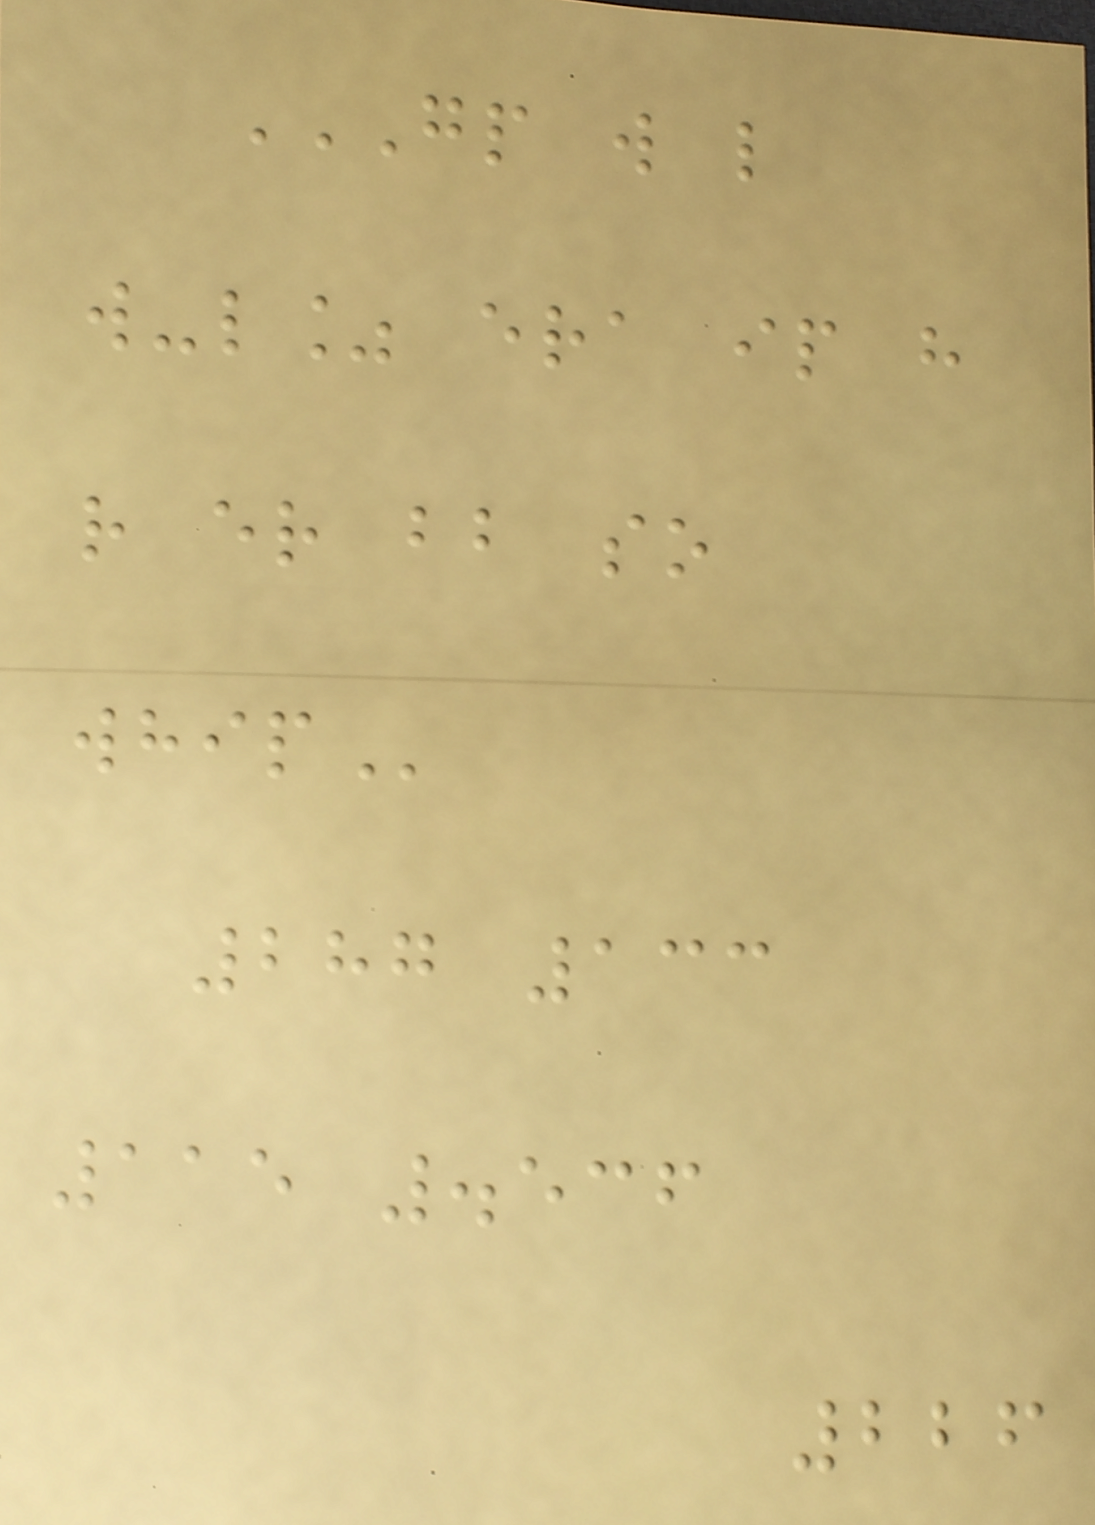GP W L
W-L% ERA IP H
R ER BB SO
WHIP
287 133
115 .536
226
